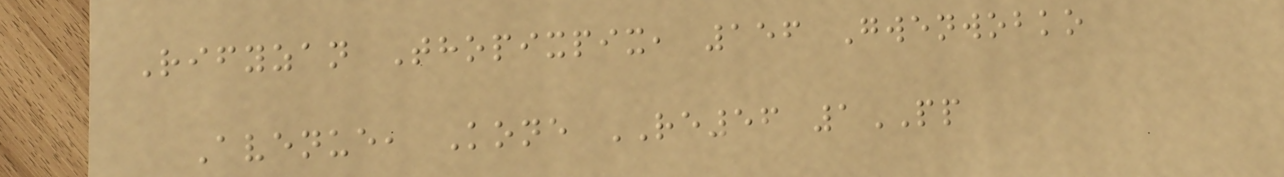Rifyzan Thopixpix, 156 Gwenwobko
Avenue, Kone RE56 1PP
